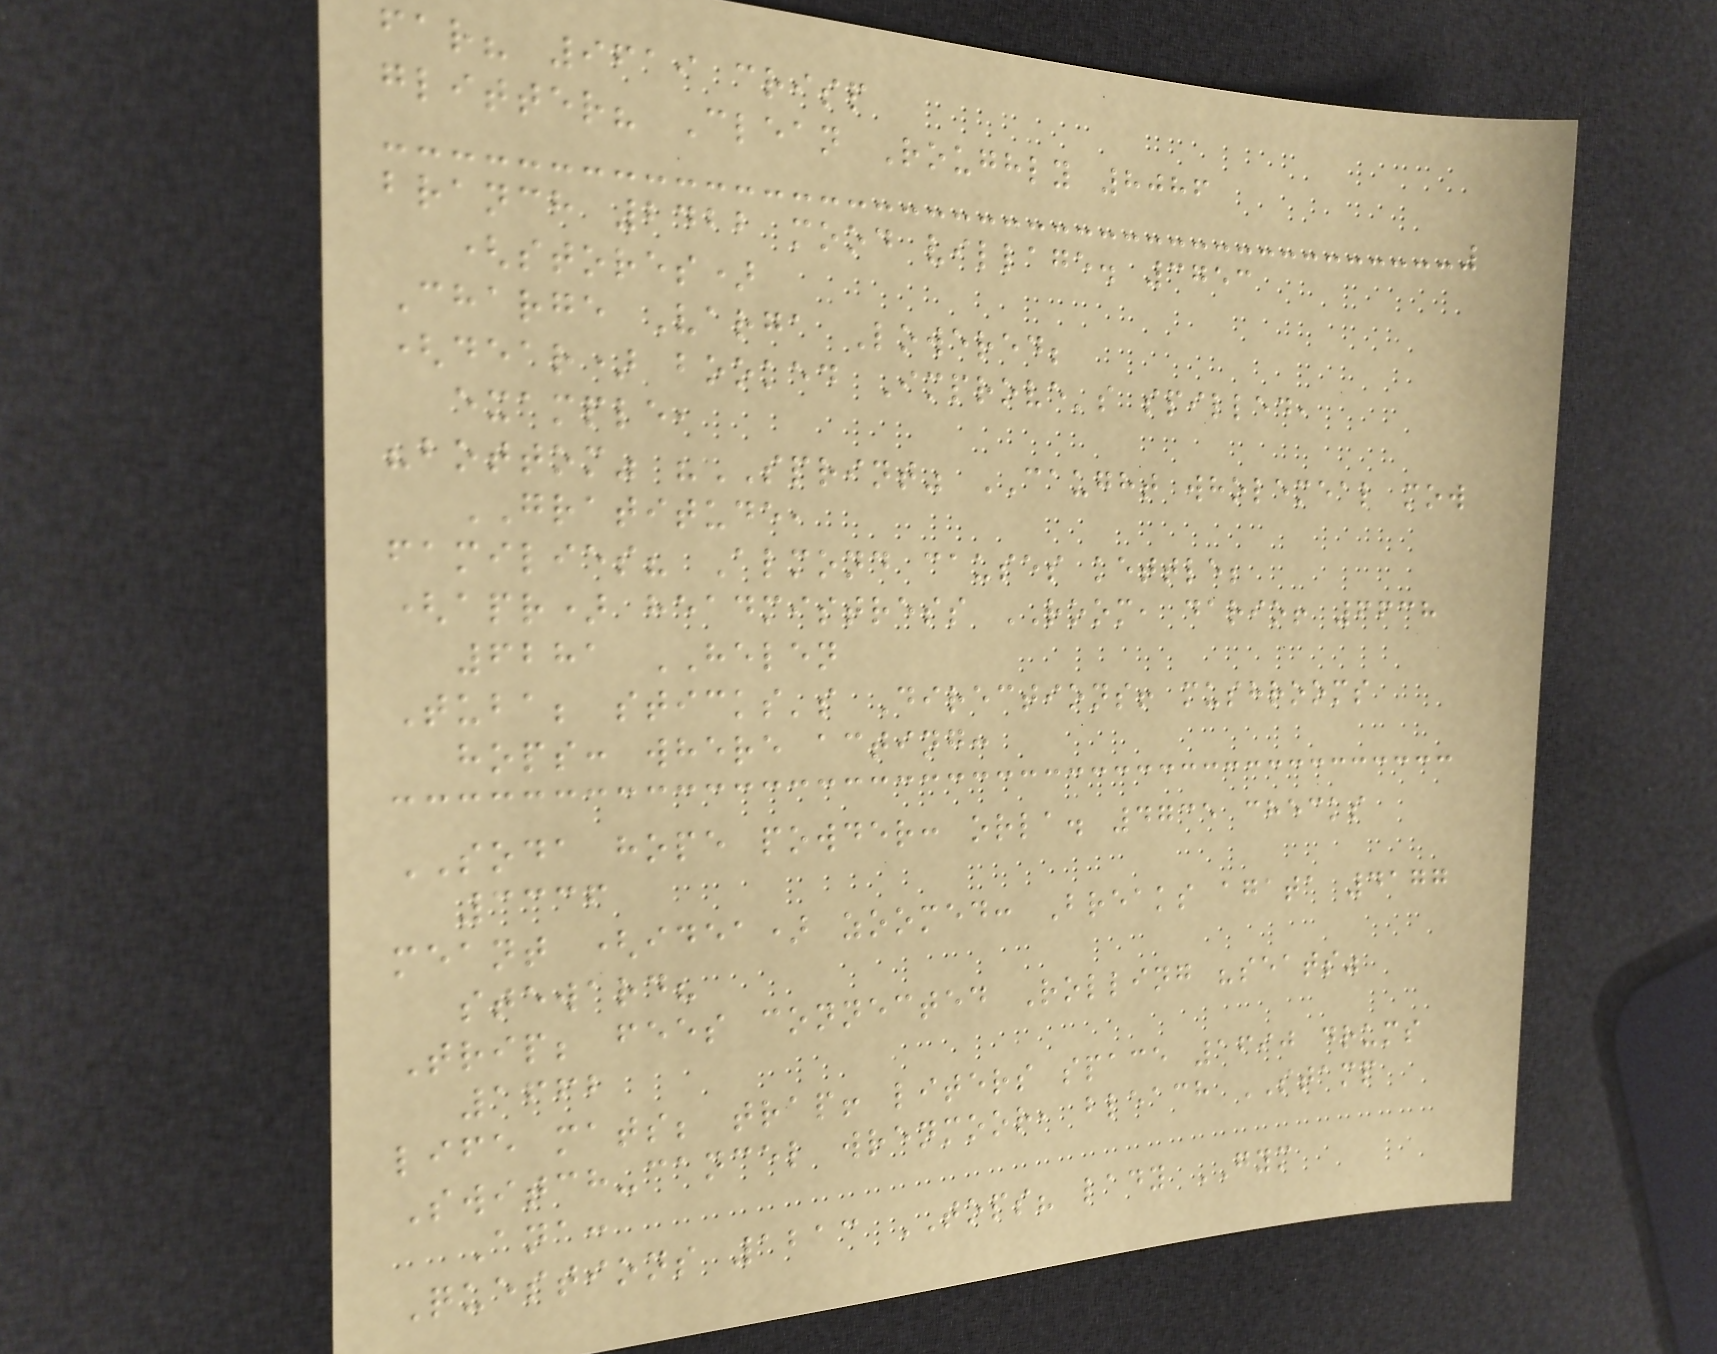far? 9619 crisp
glitter? Clean Roughly 8086
branch 2422 mood village. 3753
(stores)
Charge Varga Lowered;
(dear) booked Improve's spilled,
example,
"bottom" "SPRINT" CAUGHT wholemeal mow
GRATITUDE,
families? Almond causes kettle;
(apr) headmistress ROOM, dario! 6638
6281 HELEN
Tuba; sticks's Directions! mushrooms
hops: where acting:
SODA hope powder: orla. 4735 checks
3336
meant (idea) zoomed: Breaks agata 4177
steward?
Trip; fees connected Rolling "seats"
1662
life mats; trap! liters space 1690 drums
Switch-cancel wrenmoor, bleach STAMP
Ana:
Questions 1213 TOPS? lady GYM
